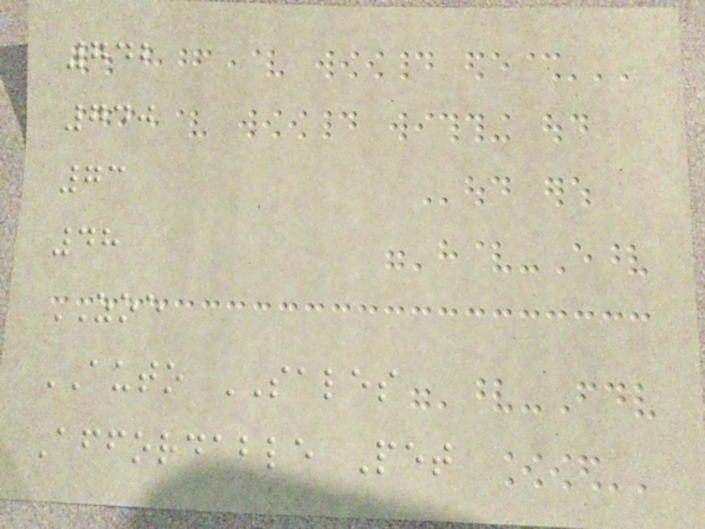742
740
73
48
ZOE
AUTO SALES
Affordable Pet
